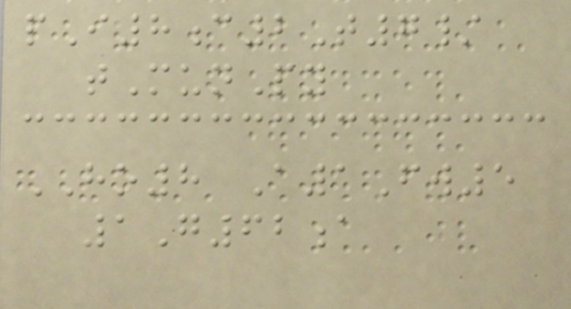pI8c2T7/
tMunPy
HO8 A1Fw5
1G62a
